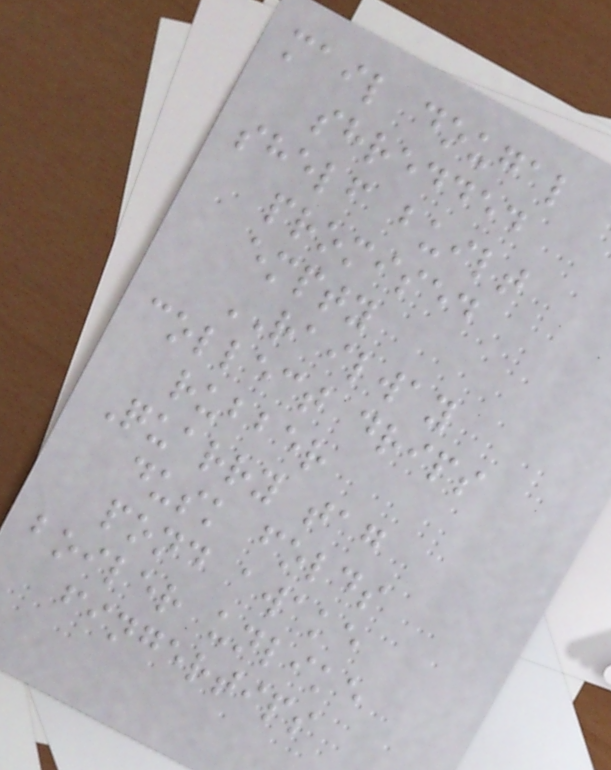mail dougal
shredded
shelf built
promised
empty
RAILWAY
collect drips
rubber
Quarry tag
dusk folds
pond awake
boiler unlike
fingertips
